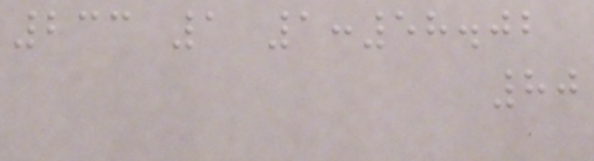233 1 1:58.02
80
